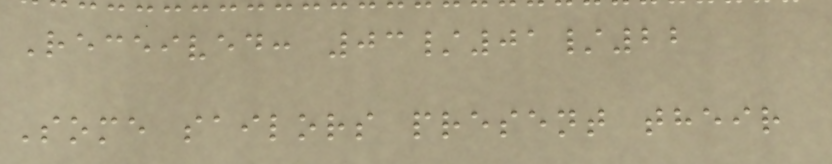Received: 03/01/22
Some sailors present their
